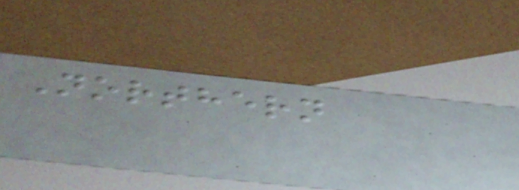Northern
